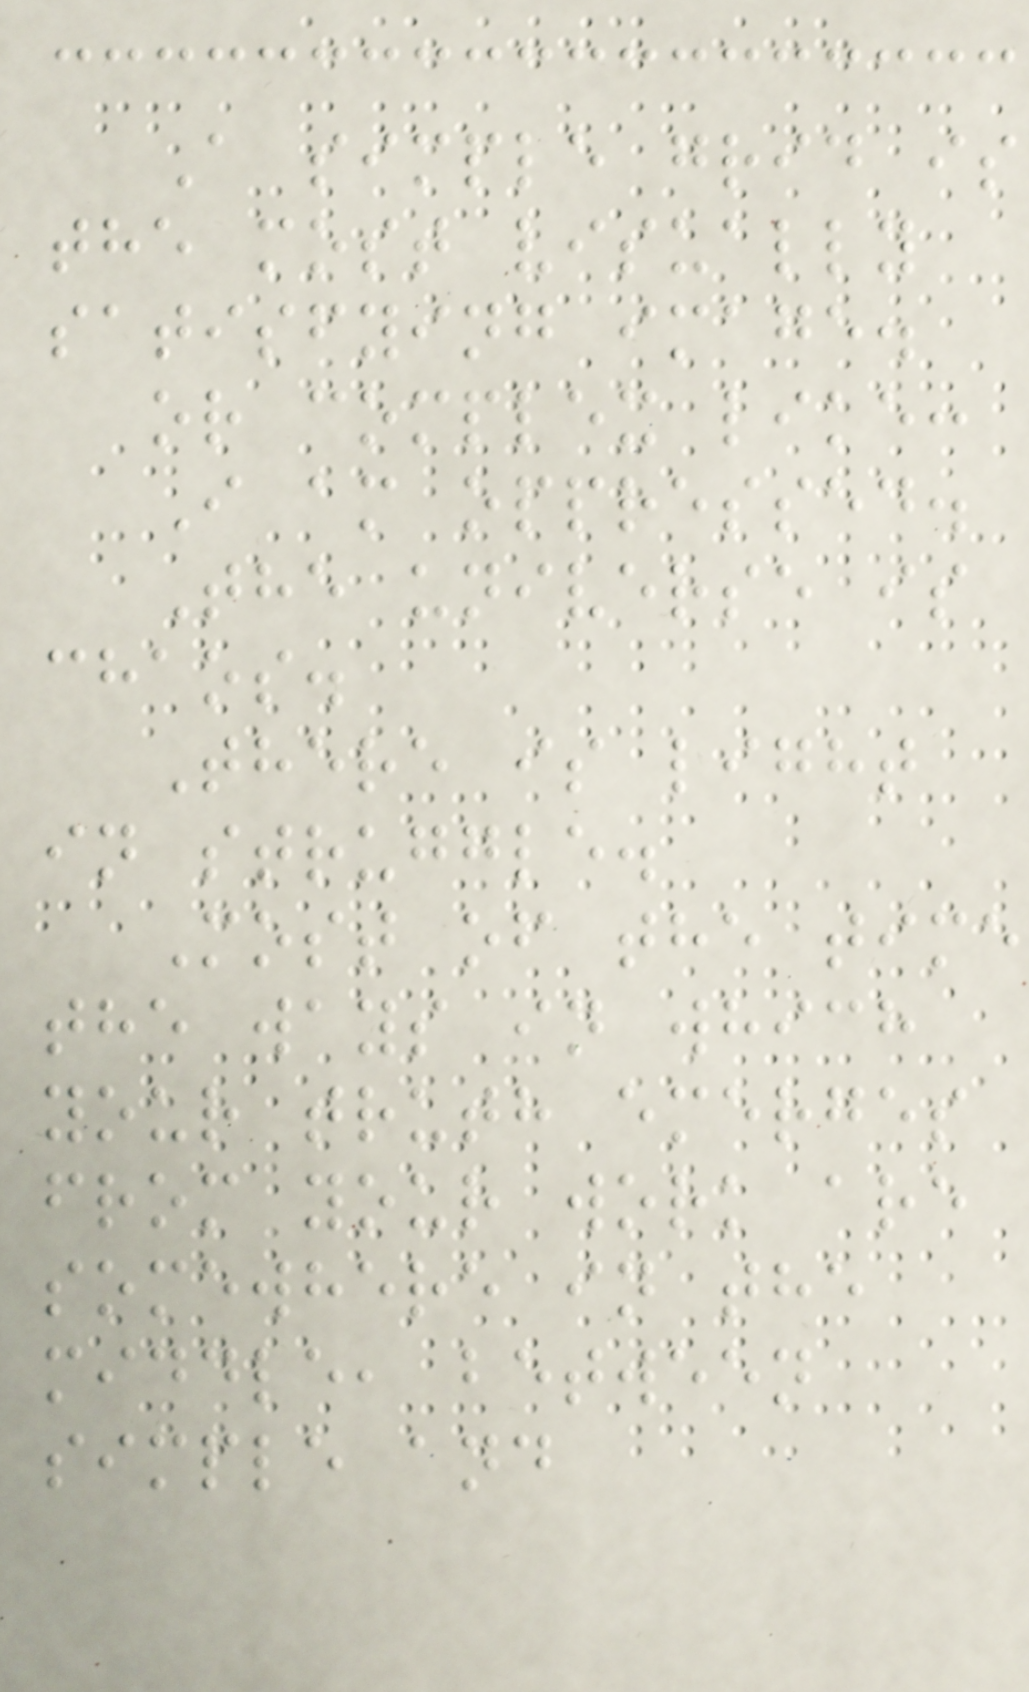A simple grid is
the most visually
satisfying image.
or complex like:
I am oppressed.
The universe is
chaos.
There is light
in struggle.
Most of the time
the ways in which
your truth emerges
from your work are
somewhere in the
middle, between
simple and
